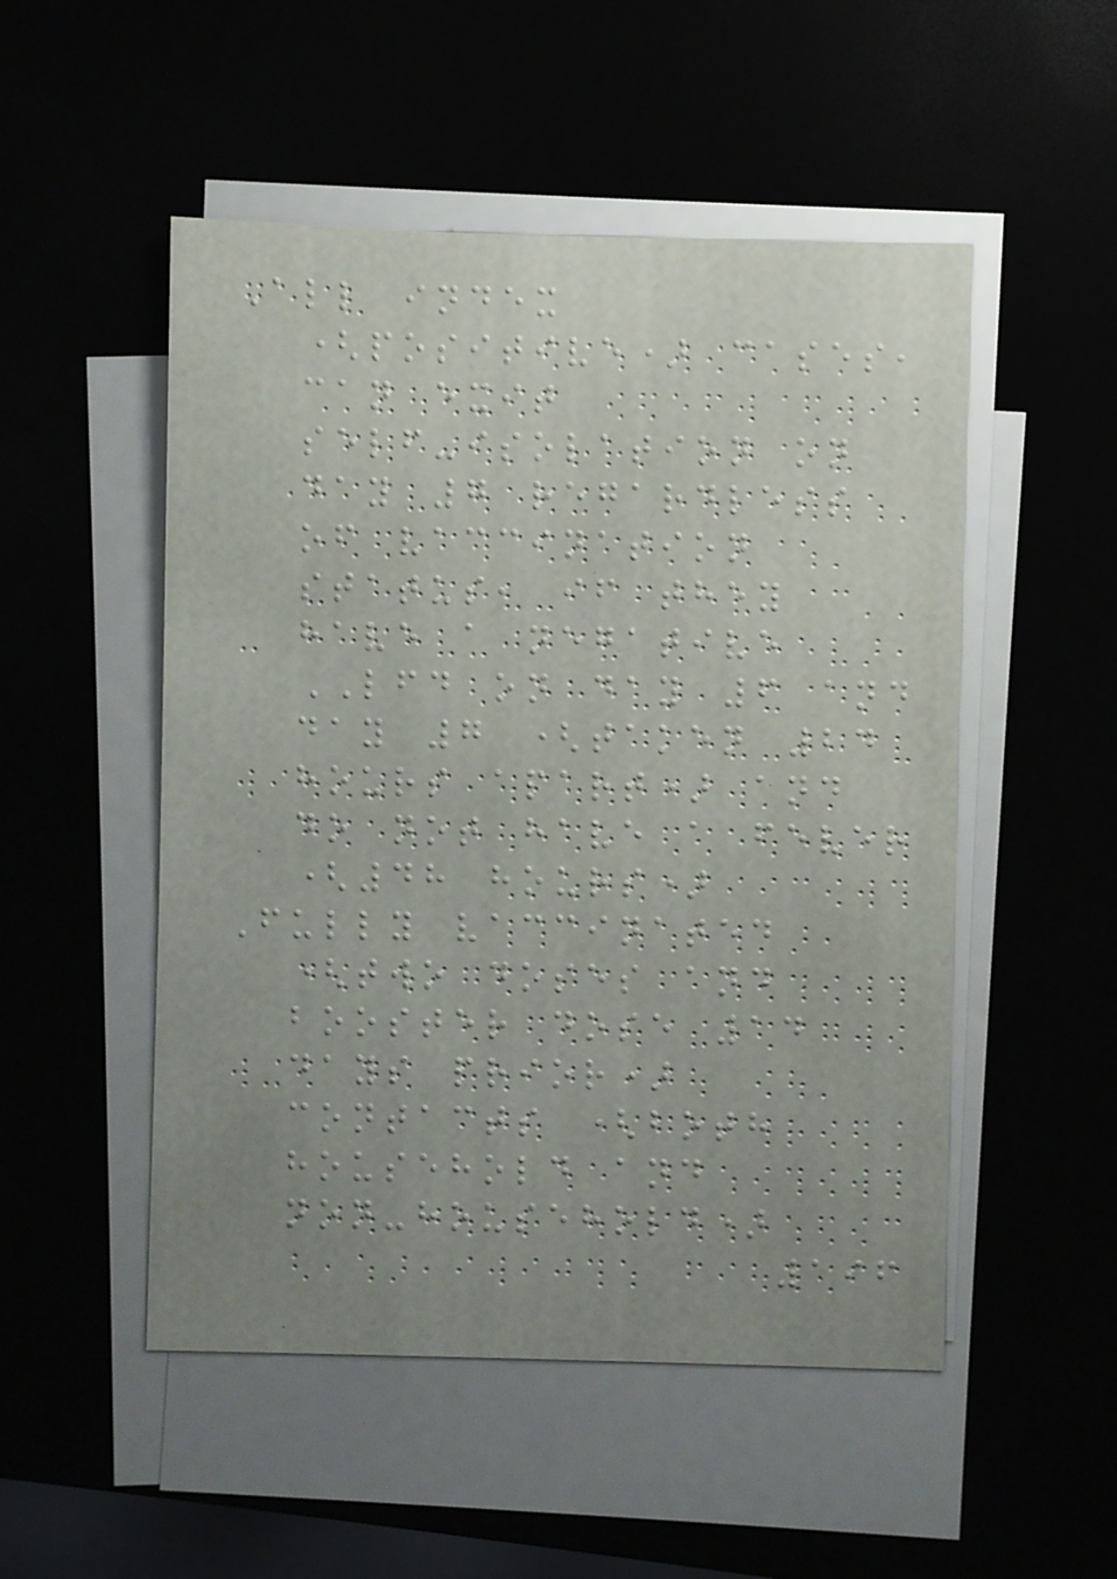All index
(positive) cases,
can exit
self-isolation on
day 7 regardless
of vaccination
status, if they
have a negative
LFD on day 6 and
day 7 (taken 24
hours apart) and
do not have a fever
(48 hours)
Fully vaccinated
(two doses and
booster dose 14
days prior)
contacts (both
household and
non-household)
196
